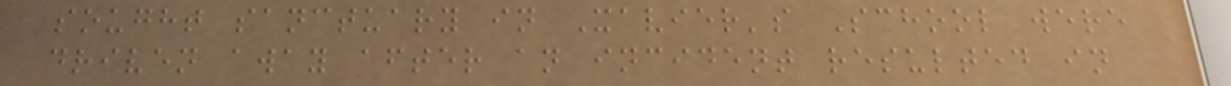sought sanctuary in Xavier's School were
driven away after an incident resulted in
